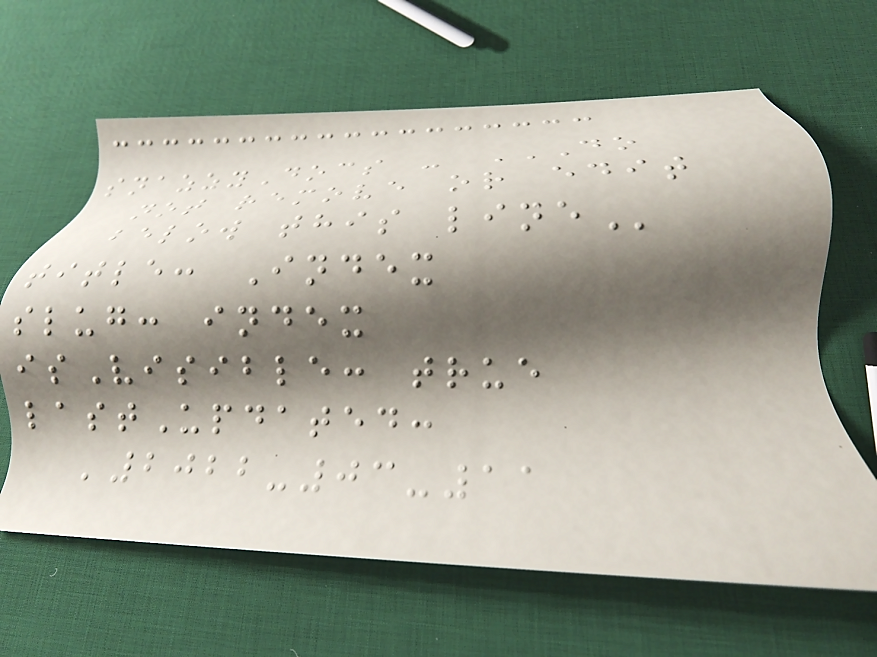snazzyDocs - DO
NOT REMOVE OR EDIT
BELOW THIS LINE
title: Index
slug: index
isVisible: true
lastUpdated:
'2022-03-11
